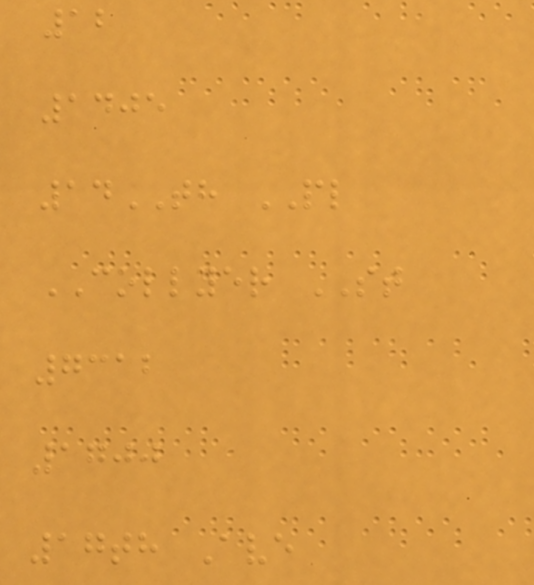12
1405
14TH PL
COLLYER ST
7312
1700
17th Ave
